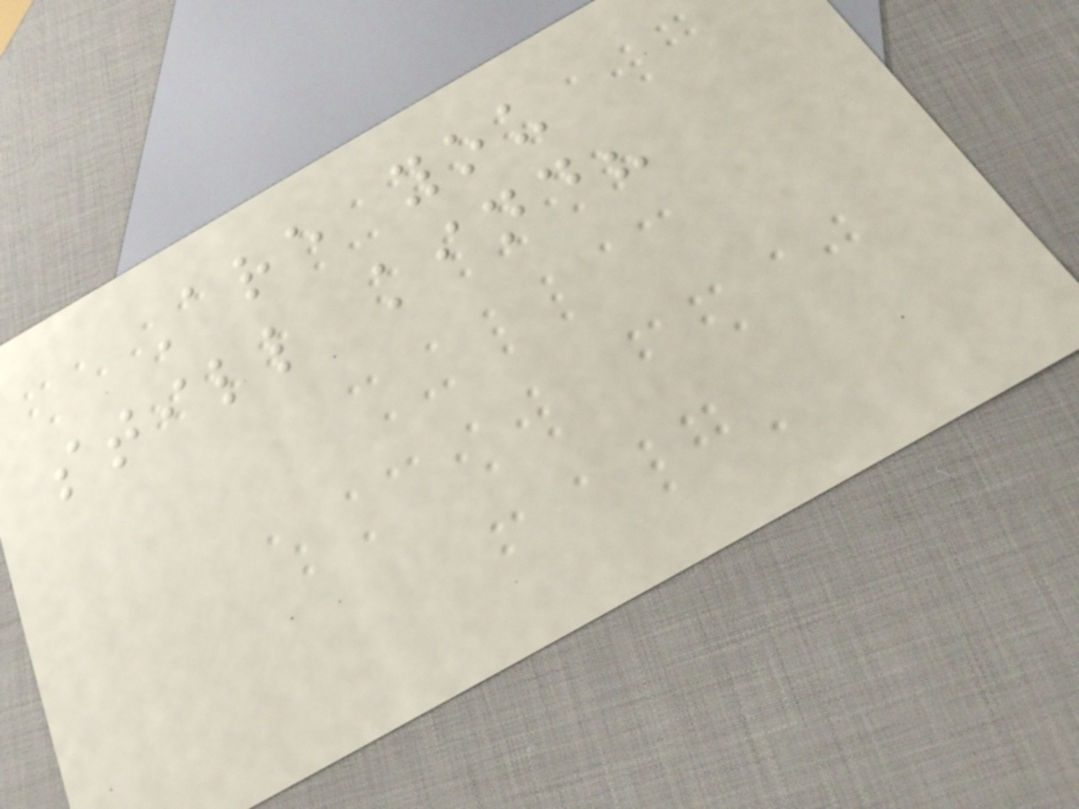Are you
still kind?
